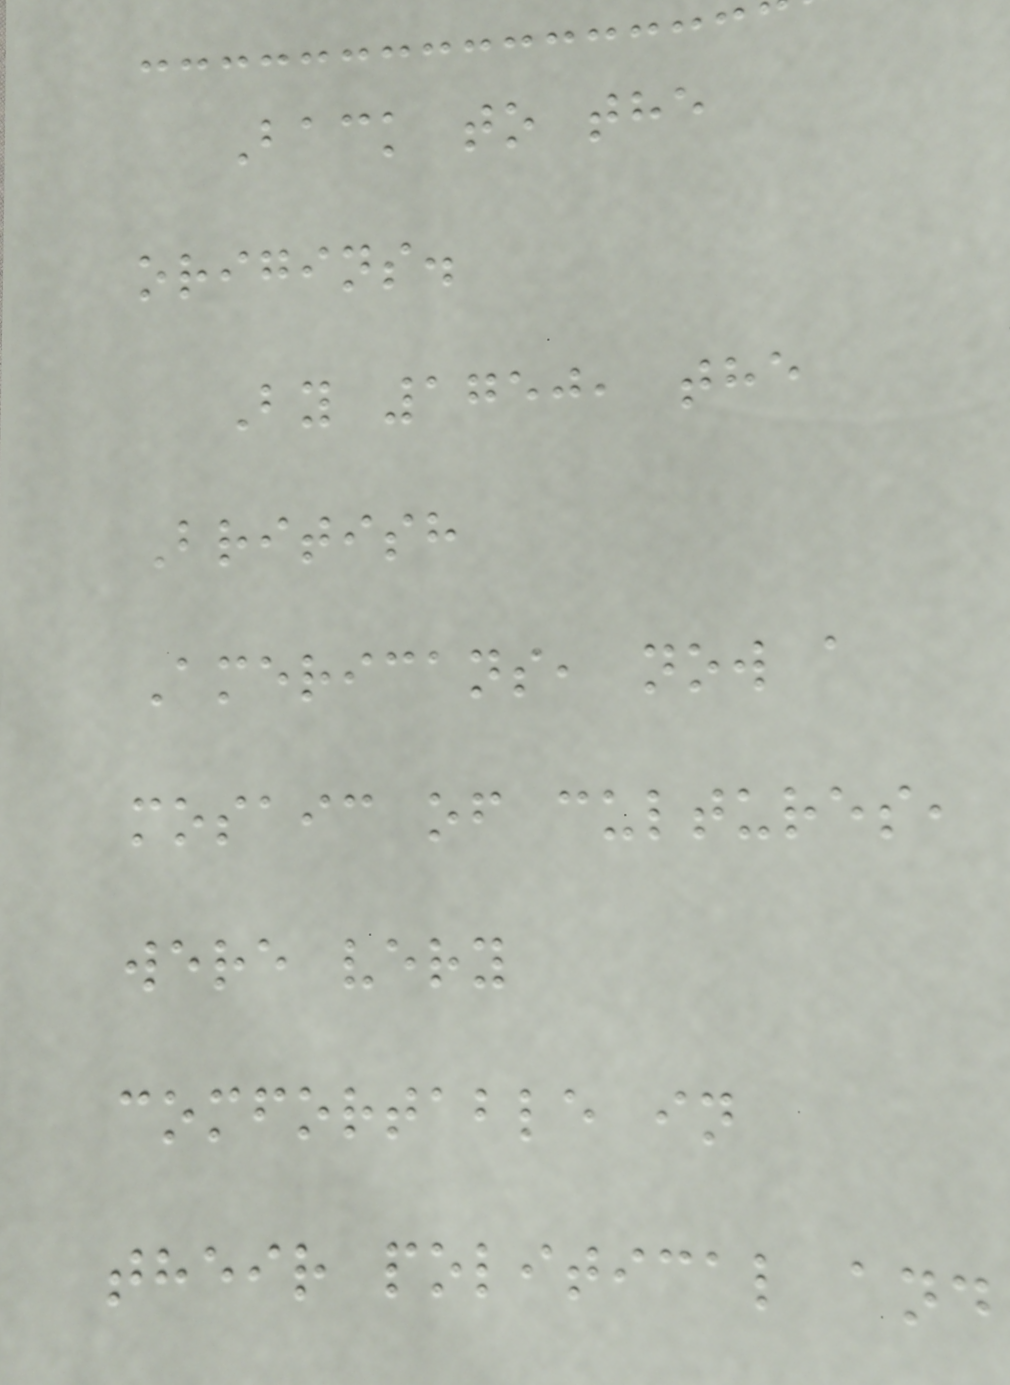Back to the
origins.
By 1750, the
British
Americans, now a
mosaic of cultures,
were very
comfortable in
their political and
